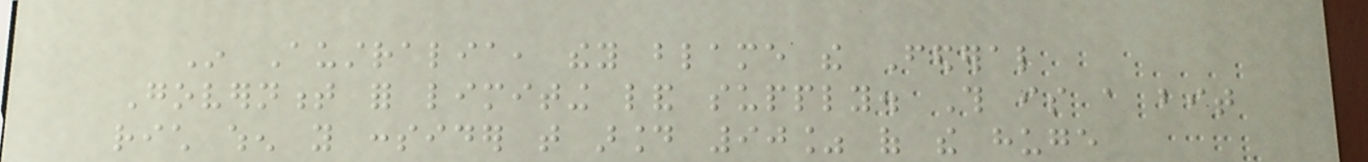In Australia, they blame the Federal
Government for limiting land supply. This is a bit
rich when you consider that around 90% of the huge
